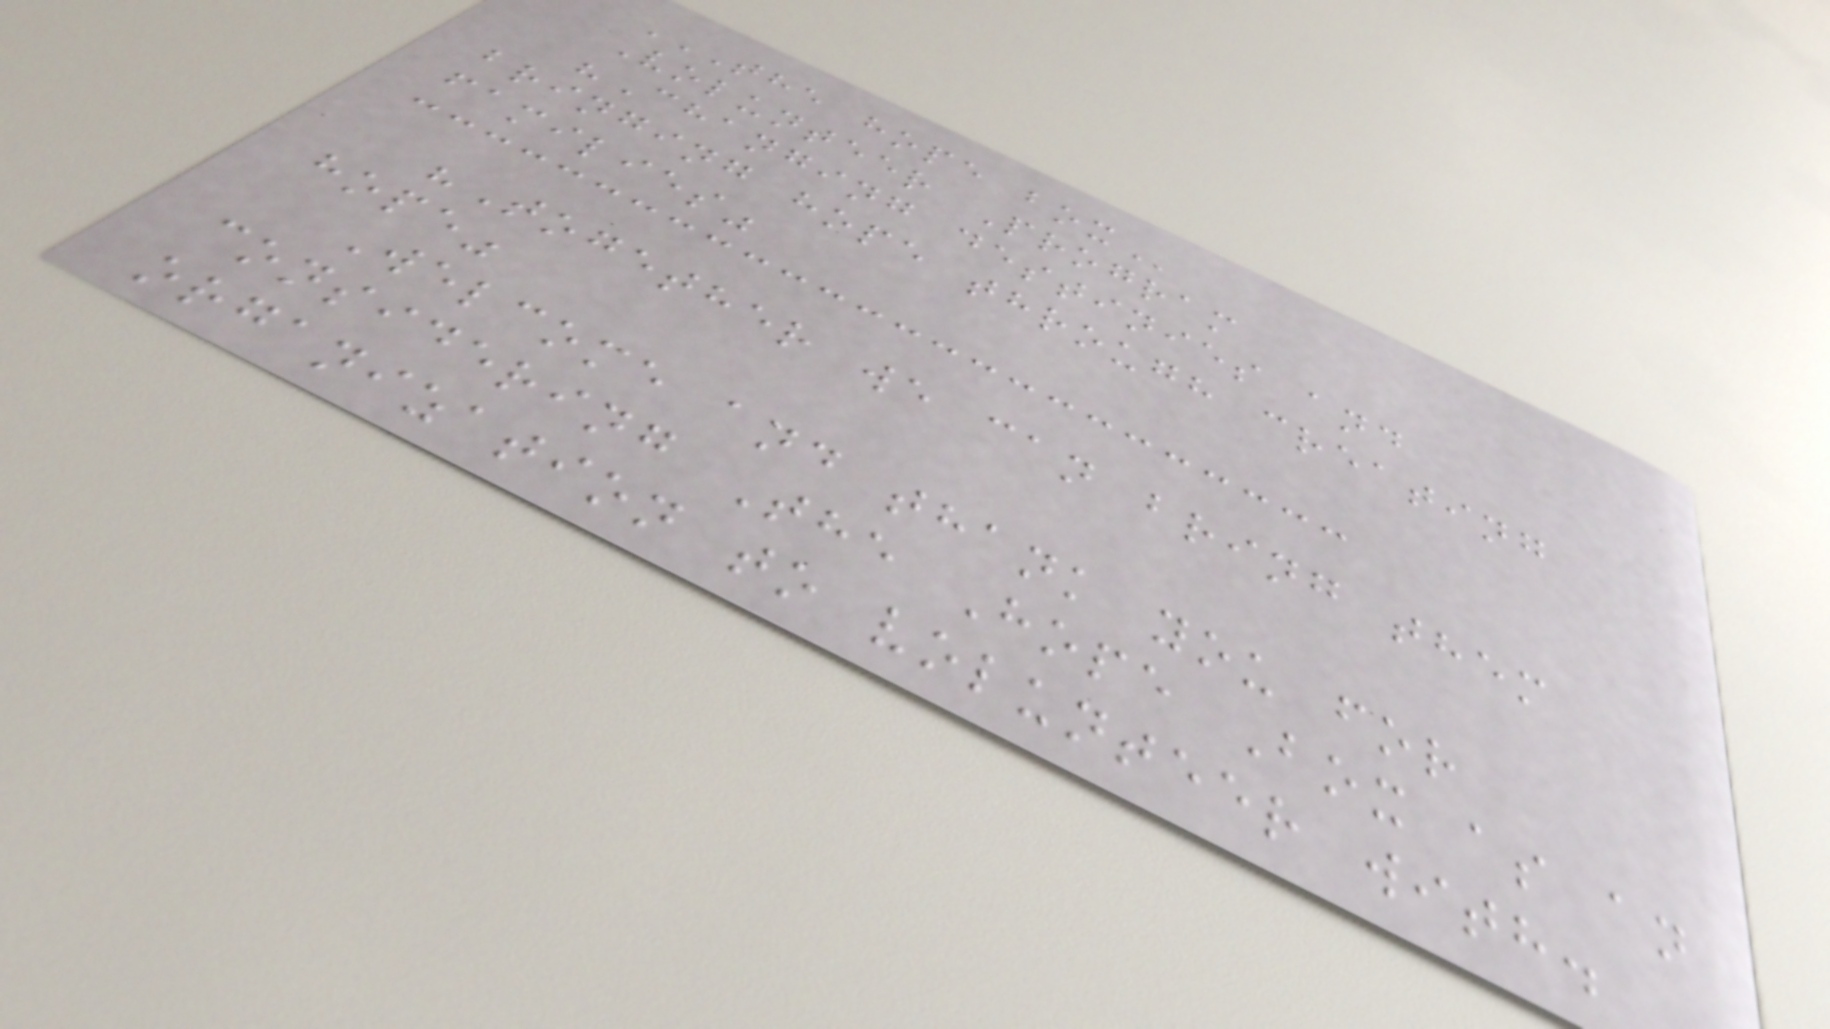THE HOPE BOX
Volunteer Program
"Changing destinies and
bringing hope through creating
families"
"Together we can bring them
hope"
Welcome and thank you for
considering The Hope Box as an
organization to volunteer with.
